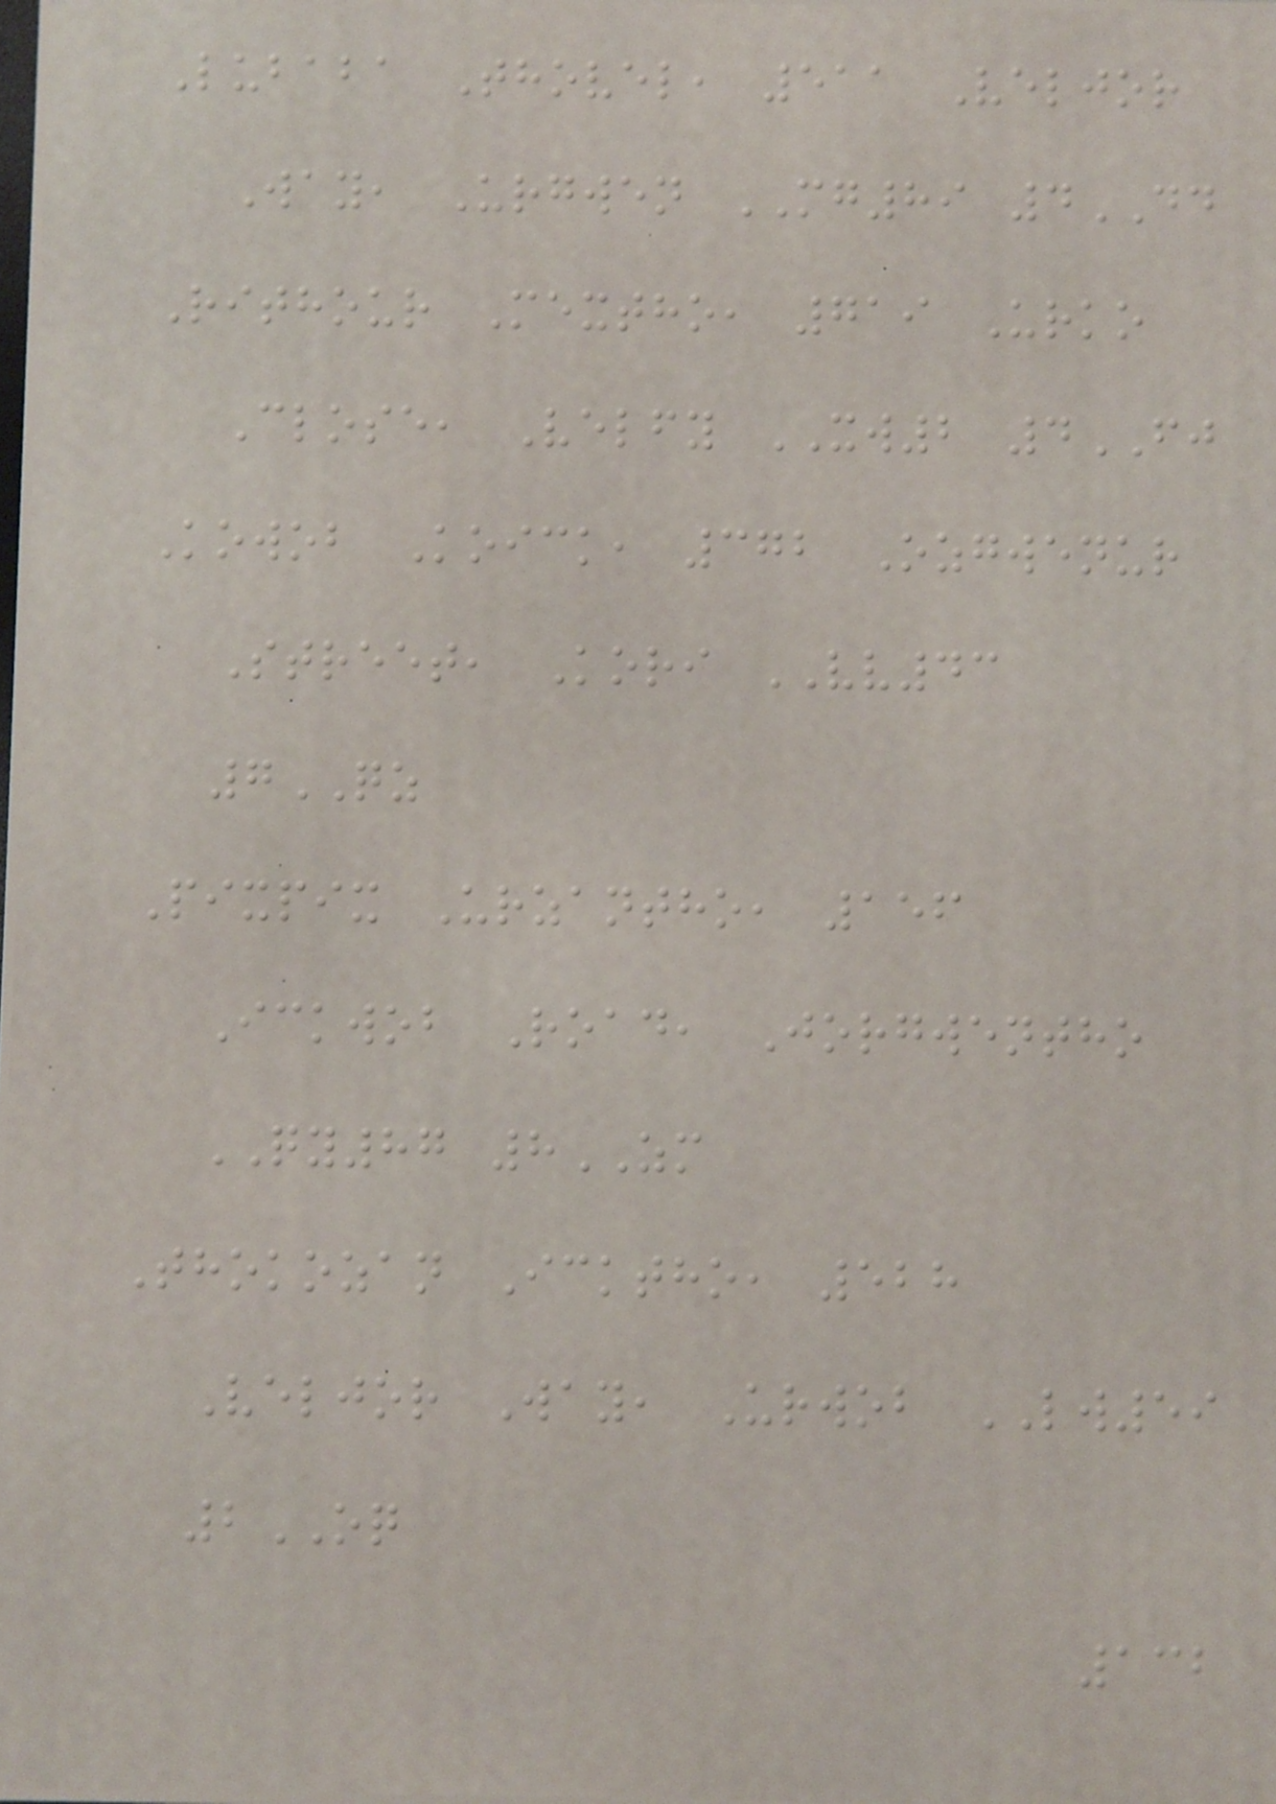Lubaba Thovel, 511 Veljor
Way, Urgwen MG89 4DD
Rithour Mextho, 719 Urko
Close, Velfy XW2 4FJ
Kowob Koick, 372 Ozgwenur
Street, Kori VV43
7QZ
Pixpix Urzantho, 156
Ickwob Road, Jorgwentho
QY87 8ZM
Thokozan Icktho, 528
Veljor Way, Urwob LW59
2OQ
132
